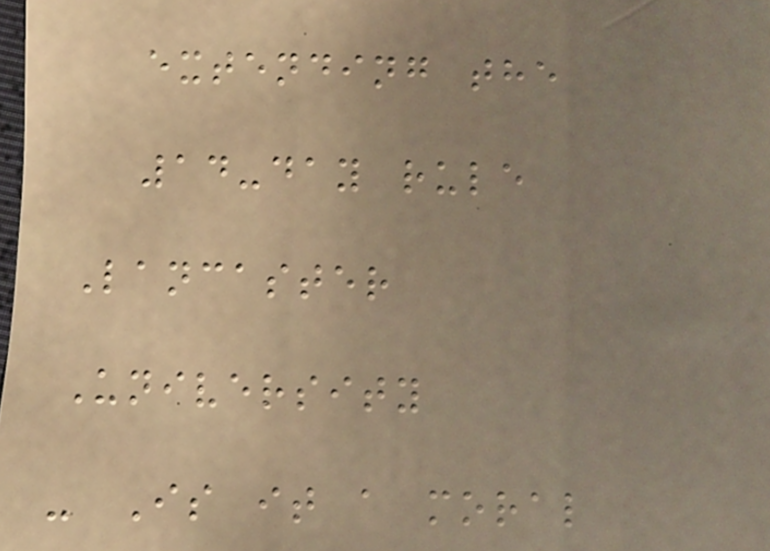extending the
14-day rule
Lancaster
University
- Is it a moral
